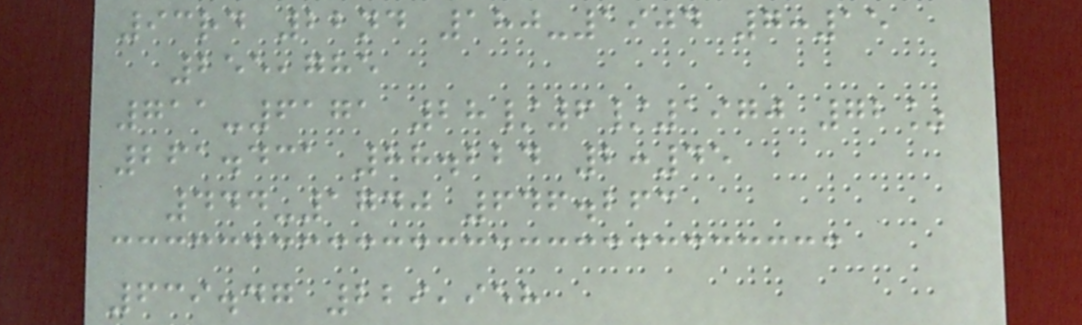93rd 22nd 180-1904 7:15
255,785
711-6171 28/6/1970 72%
261.431 88.224 2:45
444-1740 646.263
639.47 229,958
